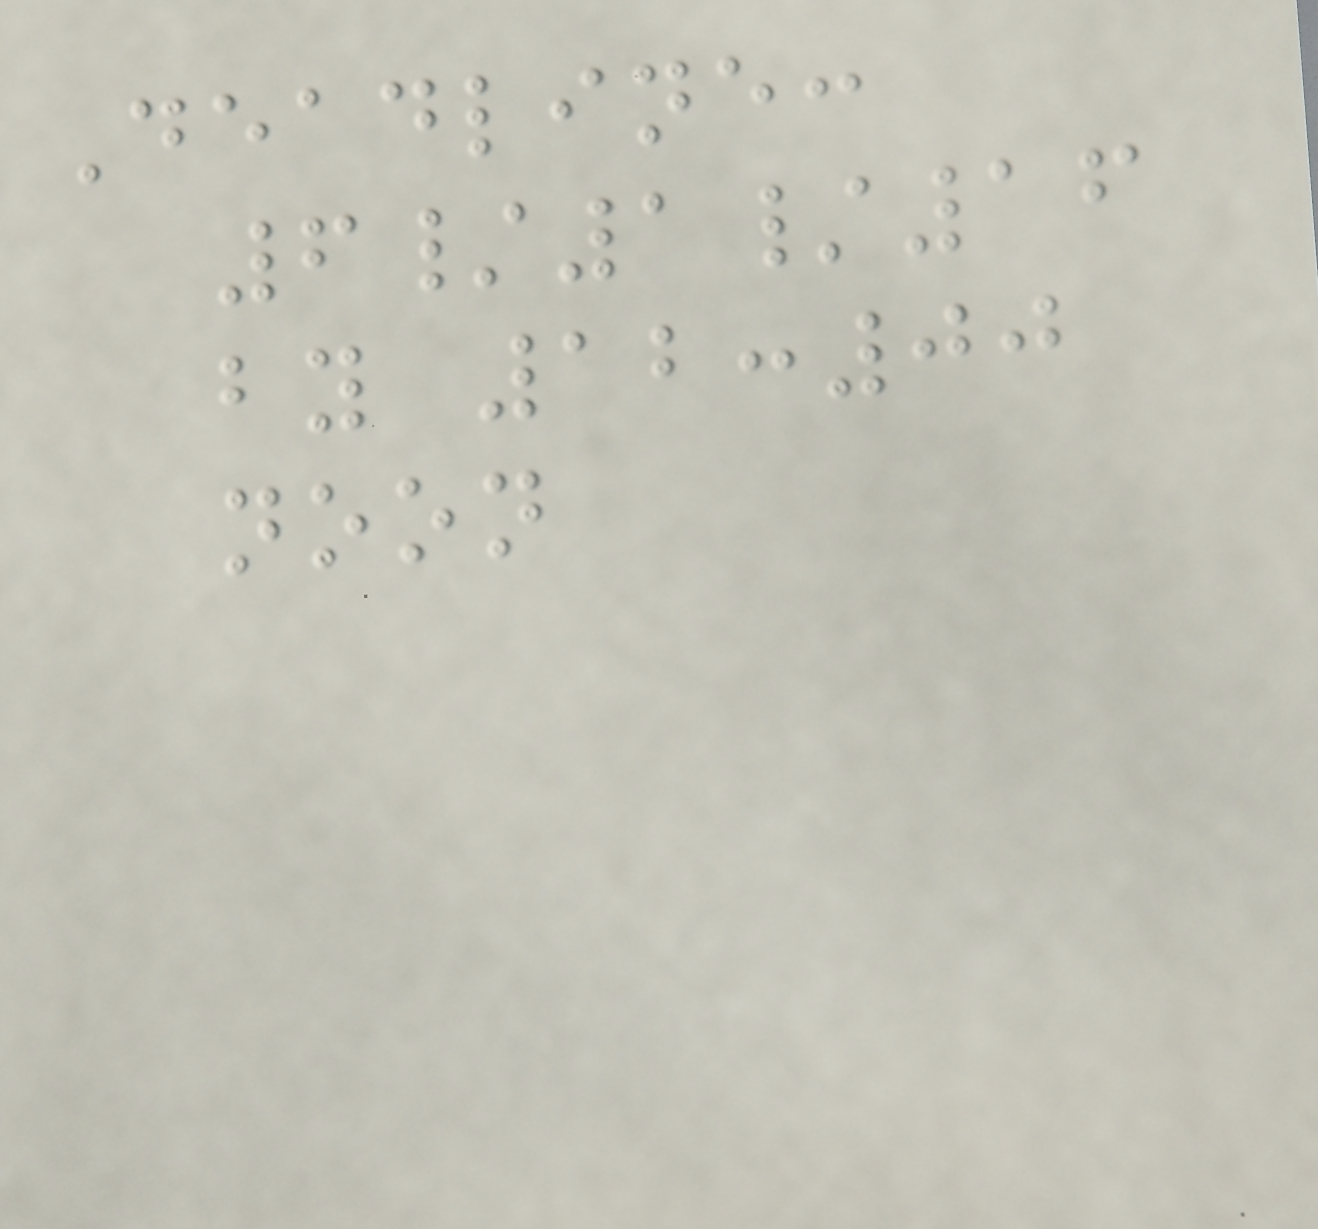Deadline:
6/1/16
by 12:00
noon
